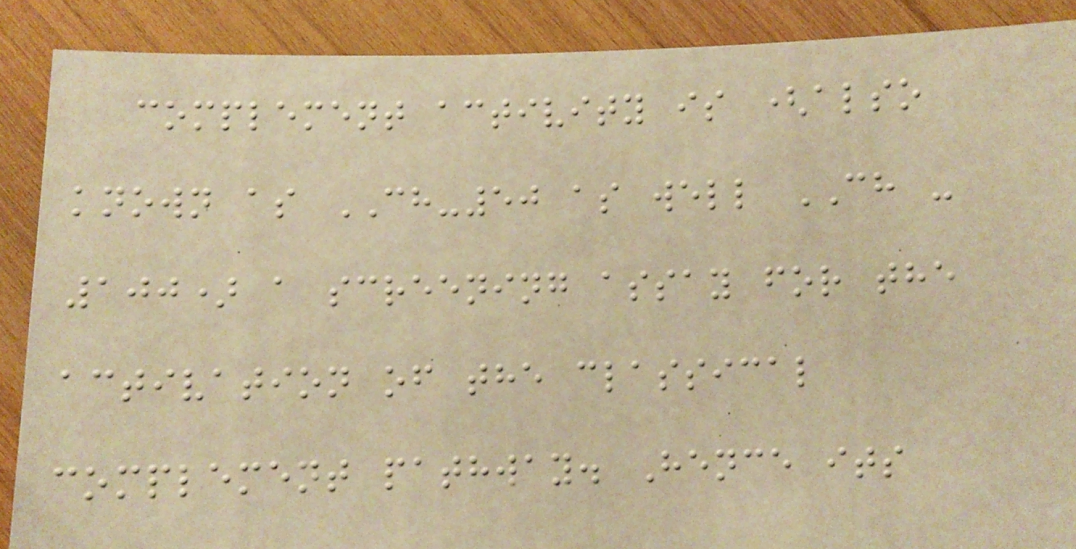complement activity is (also
known as CH-50 as well CH -
100) a screening assay for the
activation of the classical
complement pathway. Hence its
